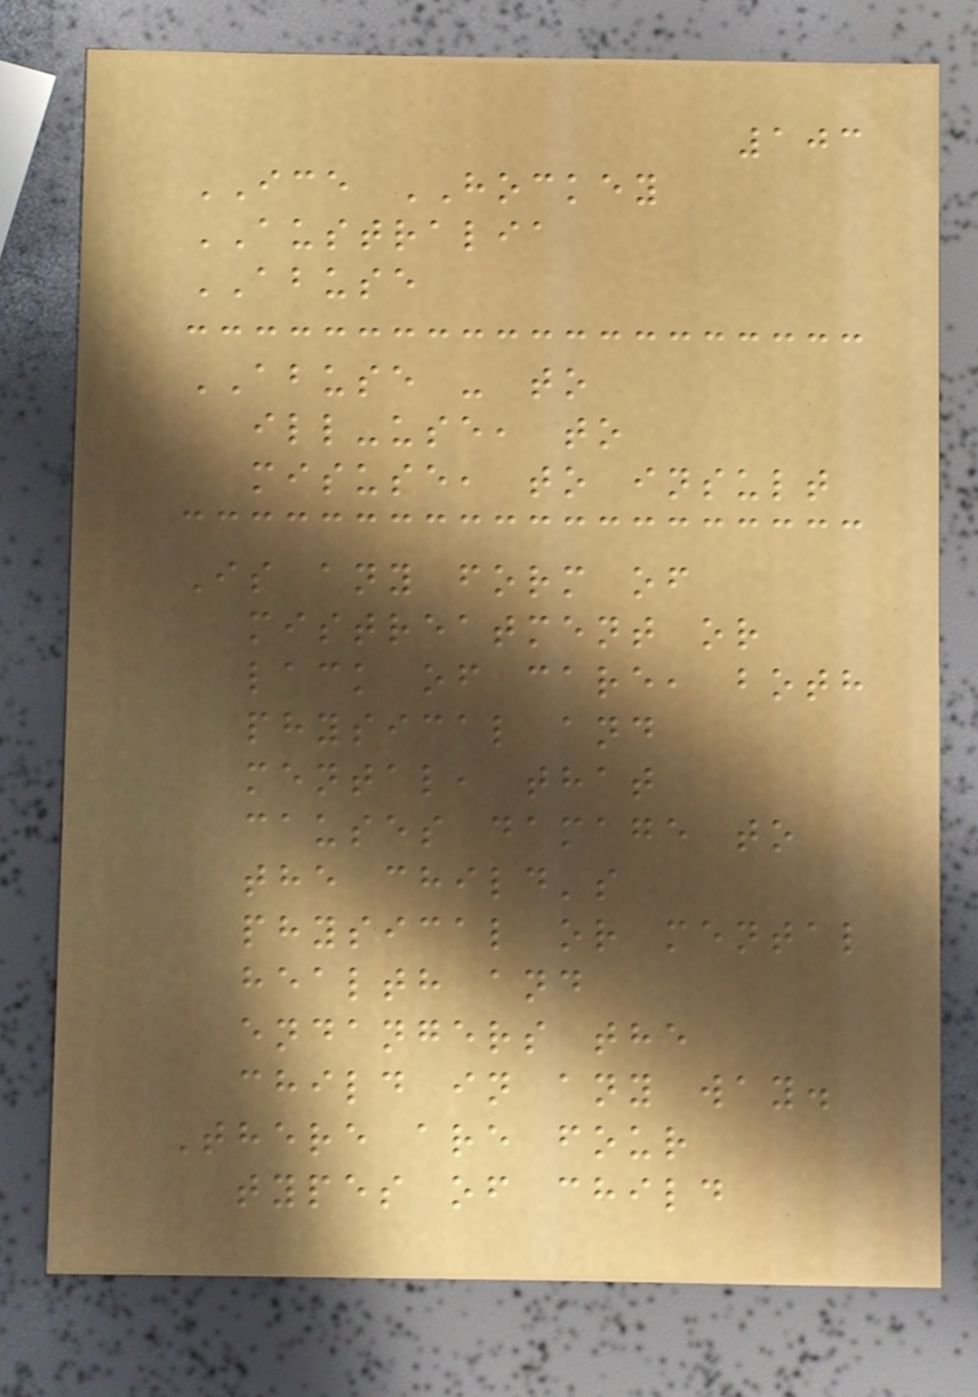103
ICE HOCKEY
AUSTRALIA
ABUSE
ABUSE - to
ill-use, to
misuse, to insult
Is any form of
mistreatment or
lack of care, both
physical and
mental, that
causes damage to
the child's
physical or mental
health and
endangers the
child in any way.
There are four
types of child
